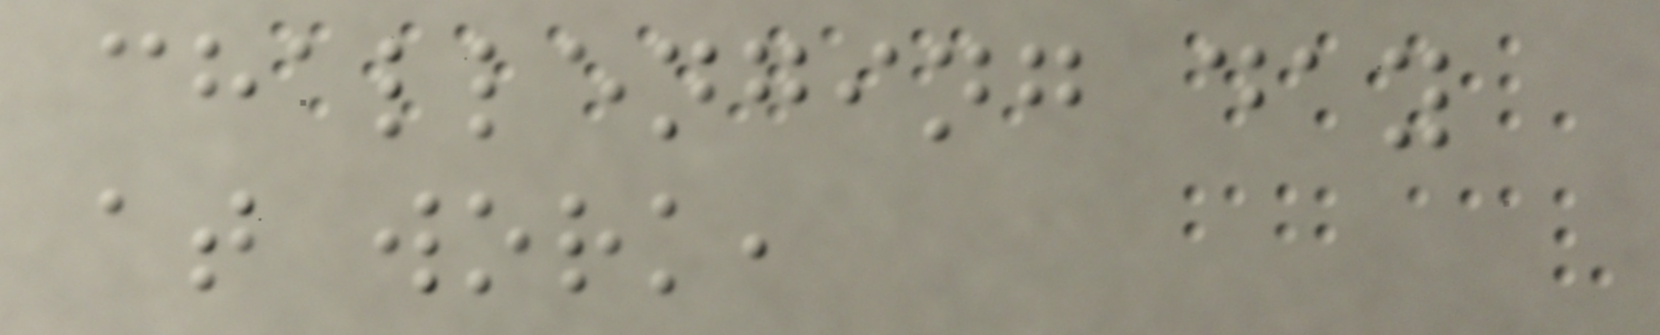challenging day
at work,
